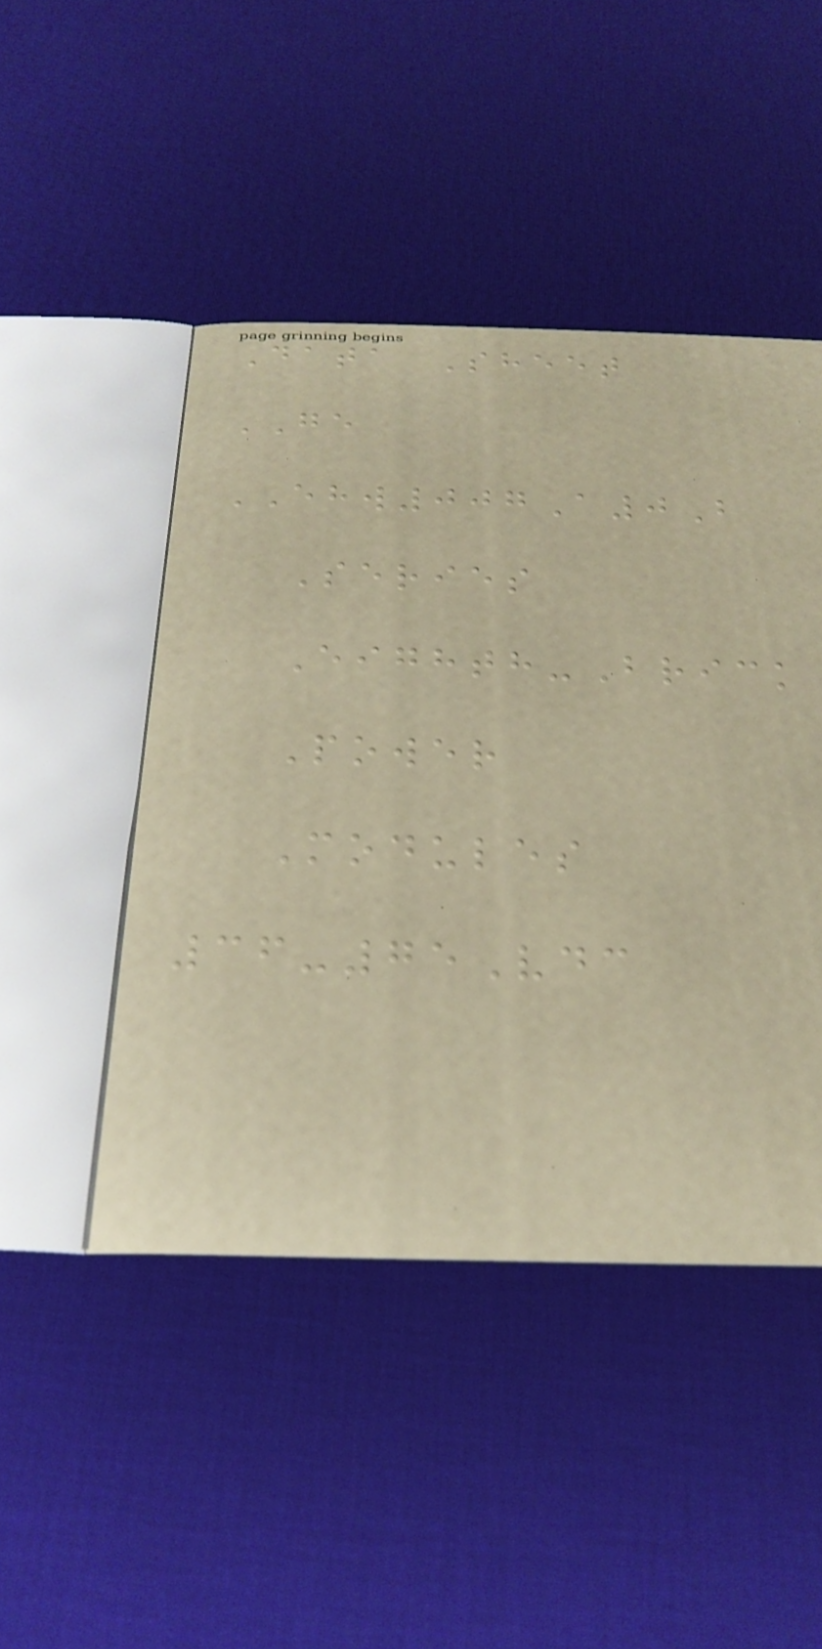Data Sheet
GE
EHW007A0B
Series
Eighth-Brick
Power
Modules
36-75Vdc
